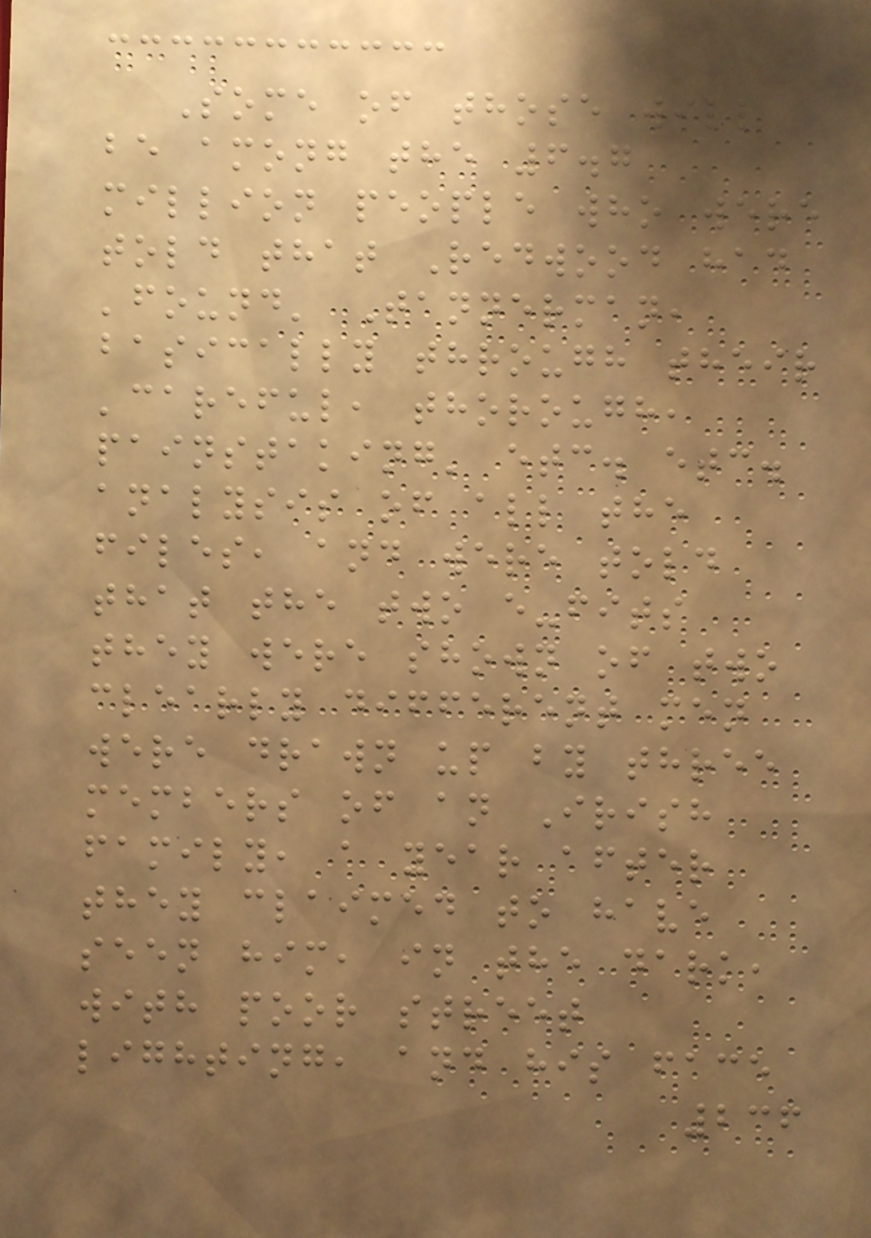Some of those will
be among the 6.7
million people who were
told that Redwood had
'found' Tannerman,
basically through their
'careful, thorough,
painstaking' etc. etc.
analysis of all the
files, and were told
that the two e-fits
they were shown of two
clearly different men
were drawn up by three
members of an Irish
family, a year after
they claimed to have
seen him, in the dark,
with poor street
lighting, and his face
236
